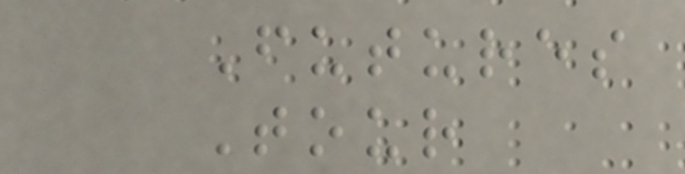Futures
Tour
